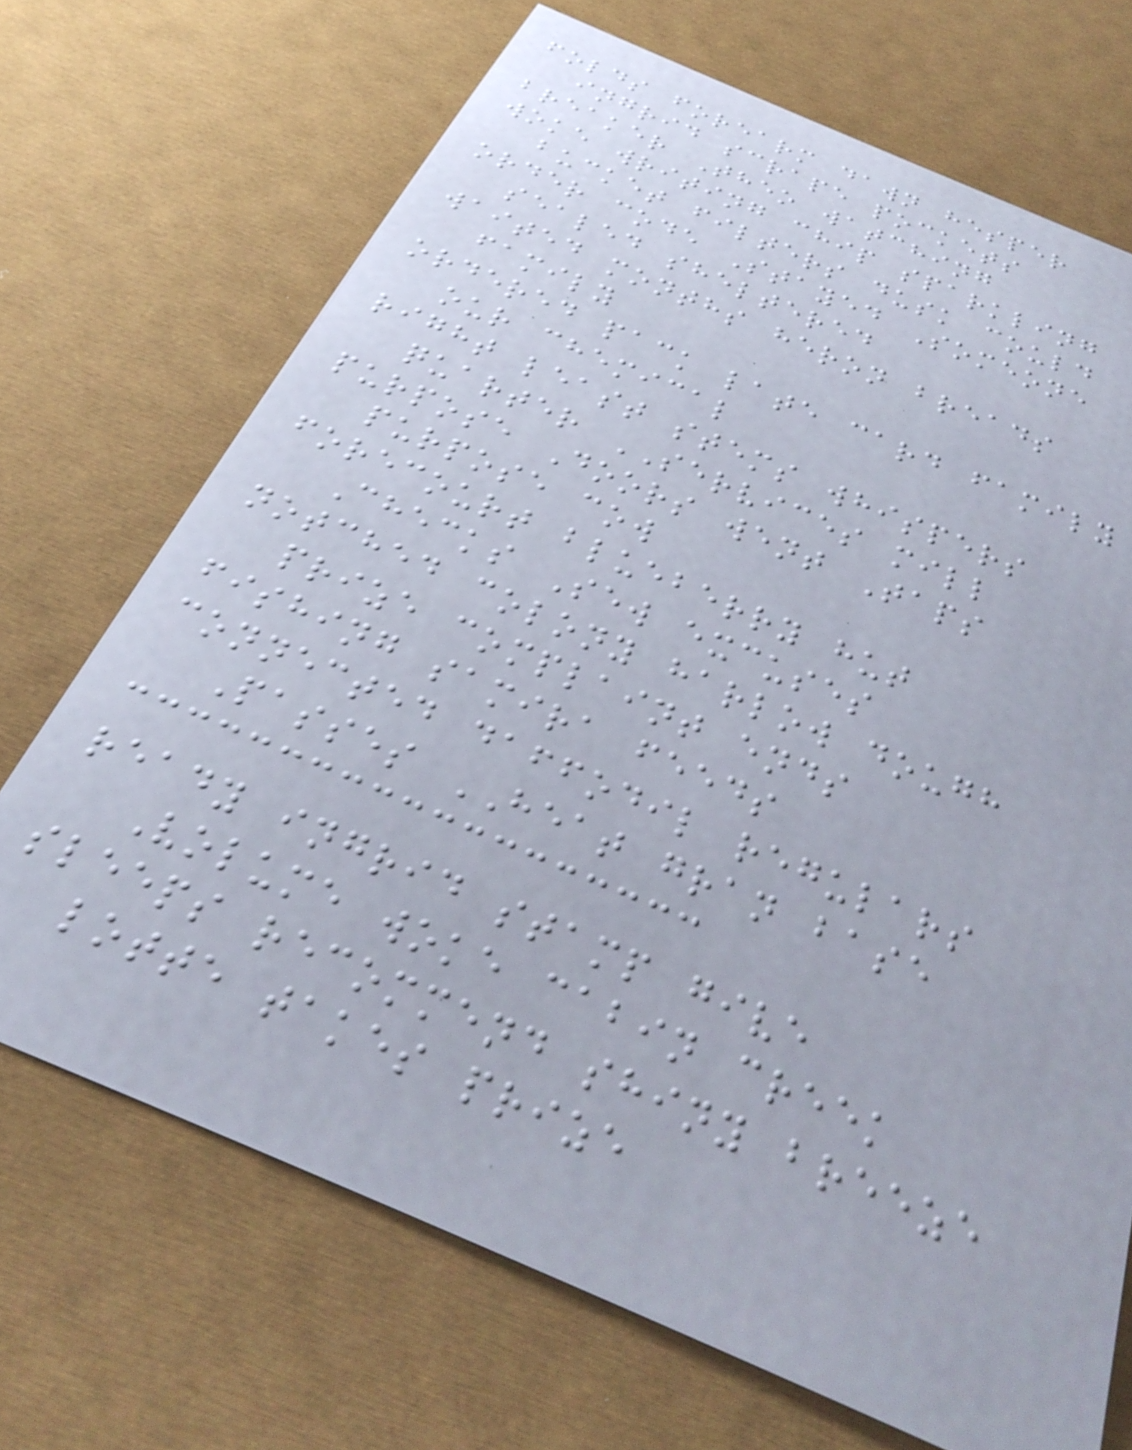folds forearm dawn hesper
ingrid scrape pockets
breaker Theo watching
woke writing chip sparkling
bucket filters dusk could
order code Stayed Someone
sealed sheltered
waited months heron breads
family
ordered pack late card family
our chemical
right least stems whispers
quarter SERVICES mill
purpose Doors went Taps
purpose cow
forecourt blueberry hut
Checks Sew excuses
notched colony harlow dough
prize complaint ends
fishing samira feeds
connected daffodil regulars
Passes HEAT gran base
ready ingrid stamp give
Volume woke cabin creek
sleeps recommend shiny breeze
lotte takes prize
